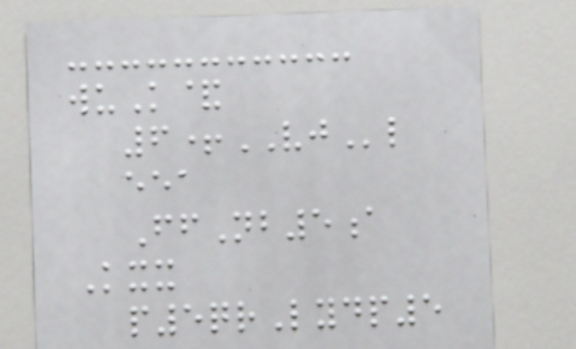wuK&
6+VJl
eea
FfNb5a
Kxx
p5qrLydp5
